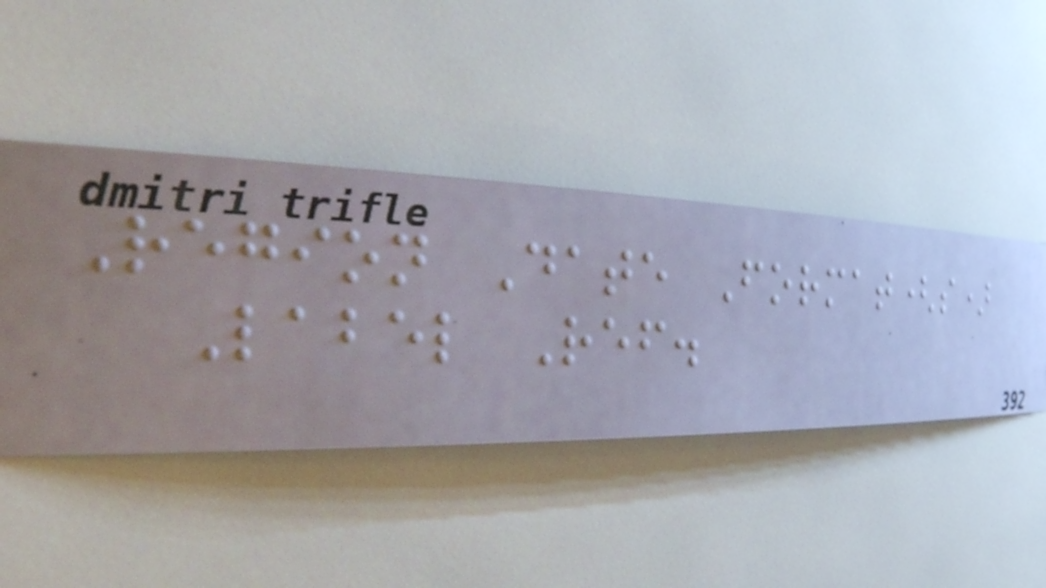Region Date Format(s)
Label Ref.
